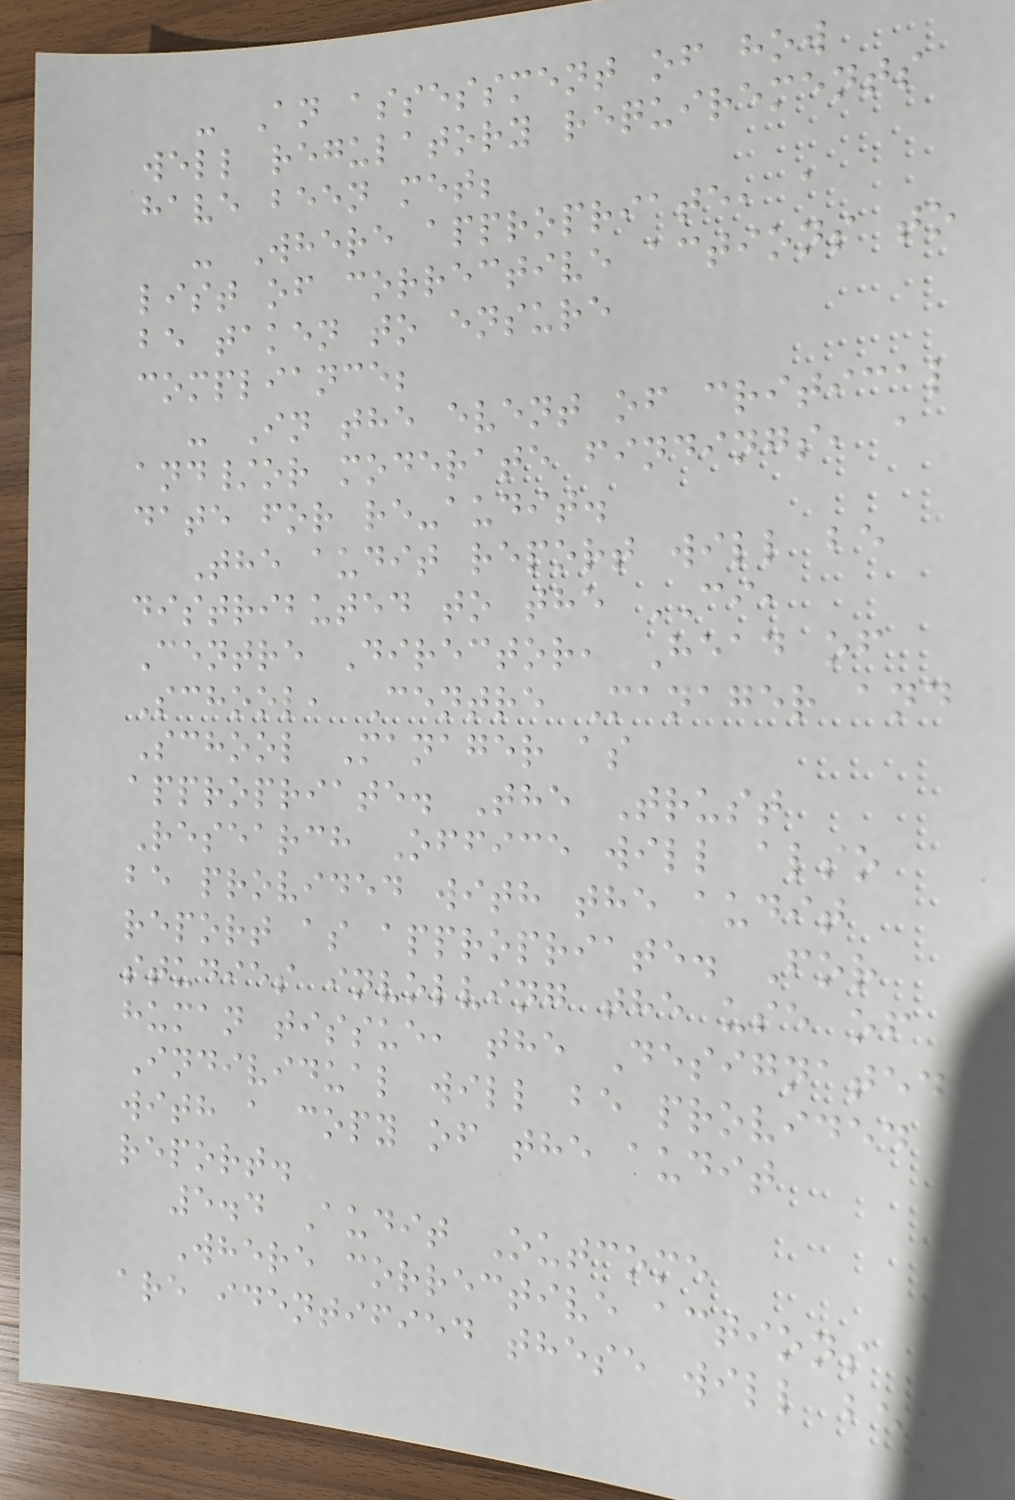- An assessment of how
well regulatory requirements
have been met;
- Where appropriate, a
list of corrective actions to
be taken to ensure
compliance;
- In the event of critical
and/or moderate findings, a
date for re-audit.
The audit report will be
distributed to the CI,
Centre Director, Head of
School, Centre Manager and
School Manager as
appropriate. The Trust
Research Office will also
be provided with the audit
report as appropriate. For
studies involving the use of
human tissue, the Designated
Individual will be provided
with a copy of the audit
report.
5.4 Audit Outcome
Where corrective actions
are identified these will be
